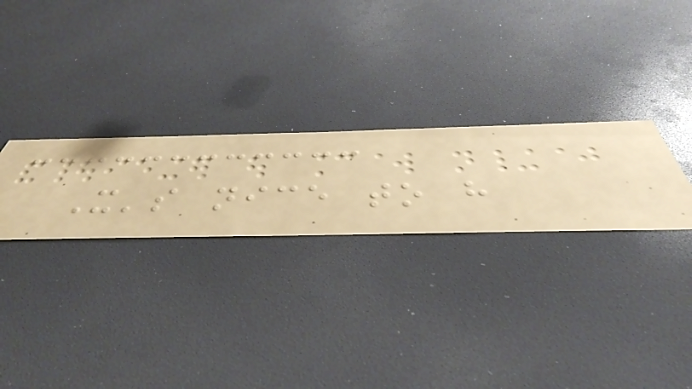It's nice to have
